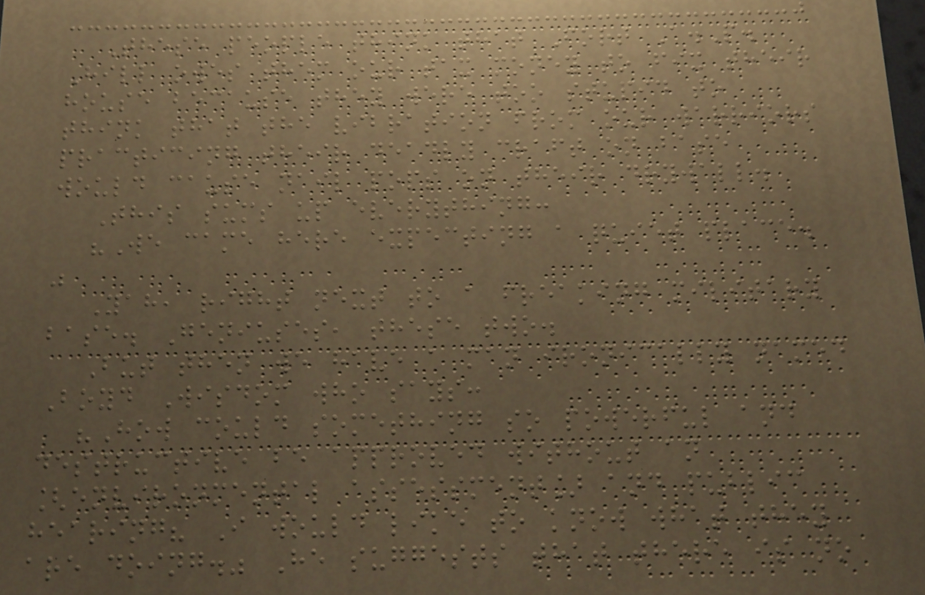These people think that Fort A.P.
Hill owes them our tax money to fix their
house because they were too stupid to
think that the vibration from our warriors
practicing their deadly craft on base
would cause nail pops on their drywall.
This sums up everything:
"We came here expecting a quiet place.
"
Yah, right next to a freaking military
base. Geniuses, these two.
But then we have a man ironically named
Boyd Wisdom who says:
"How could something so powerful and
destructive be approved without an
[environmental assessment] and public
hearing? I would like to know what they
are doing." He suggests that there is no
